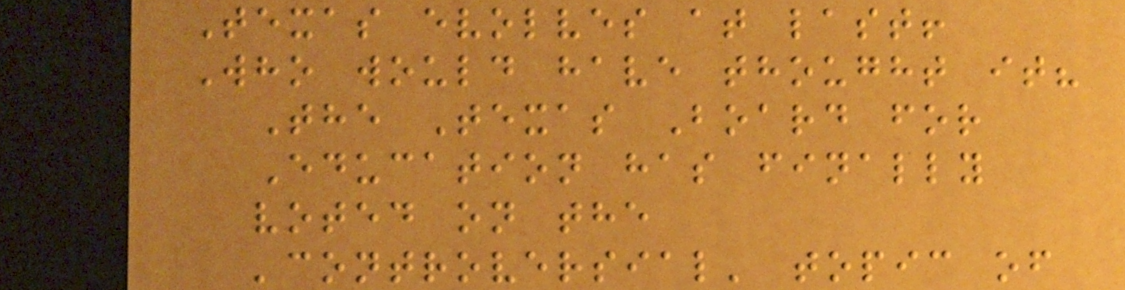Texas evolves at last!
Who would have thought it?
The Texas Board for
Education has finally
voted on the
'controversial' topic of
